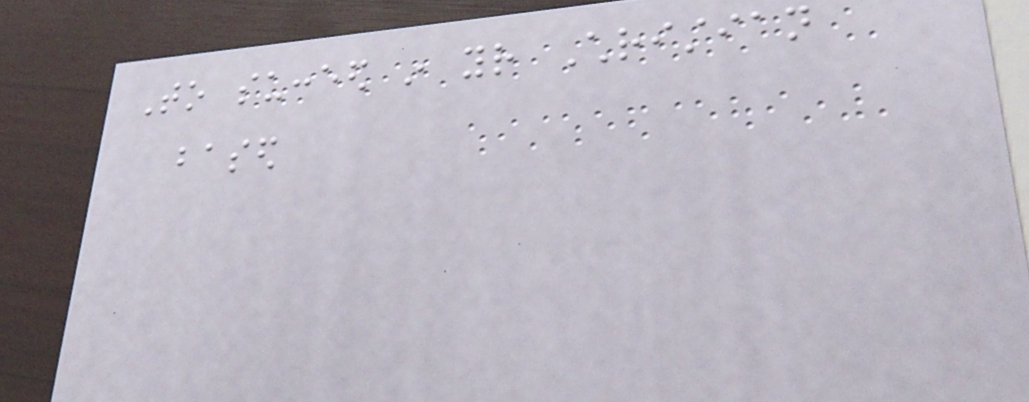To succeed in your Christian
based
